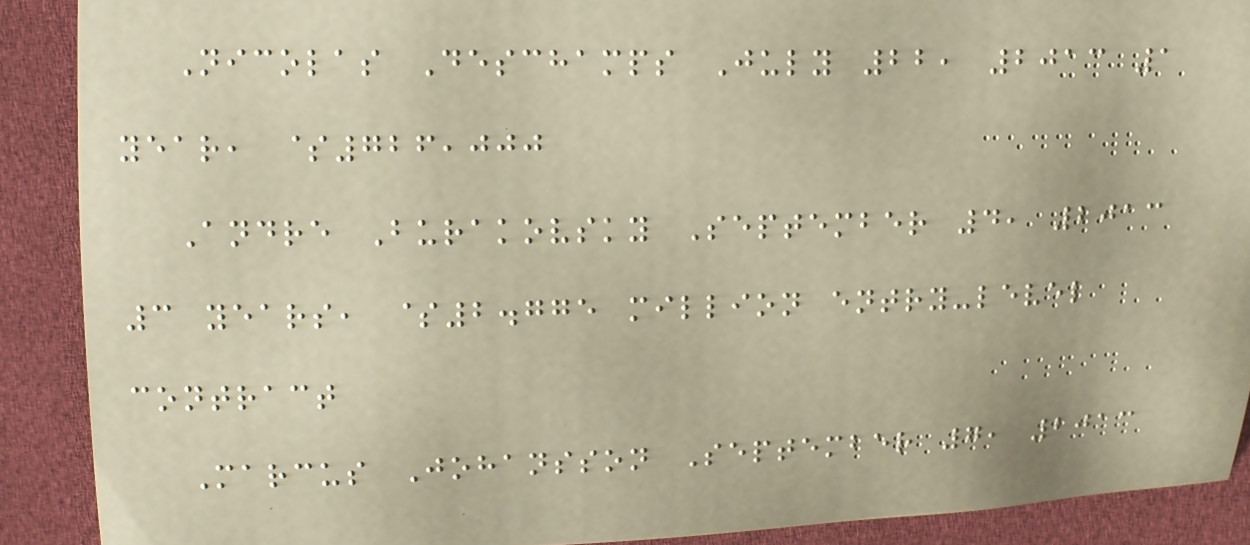Nicolas Deschamps July 22, 2013 1
year, $726,000
Andre Burakovsky September 4, 2013
3 years, $2.775 million entry-level
contract
Marcus Johansson September 7, 2013
